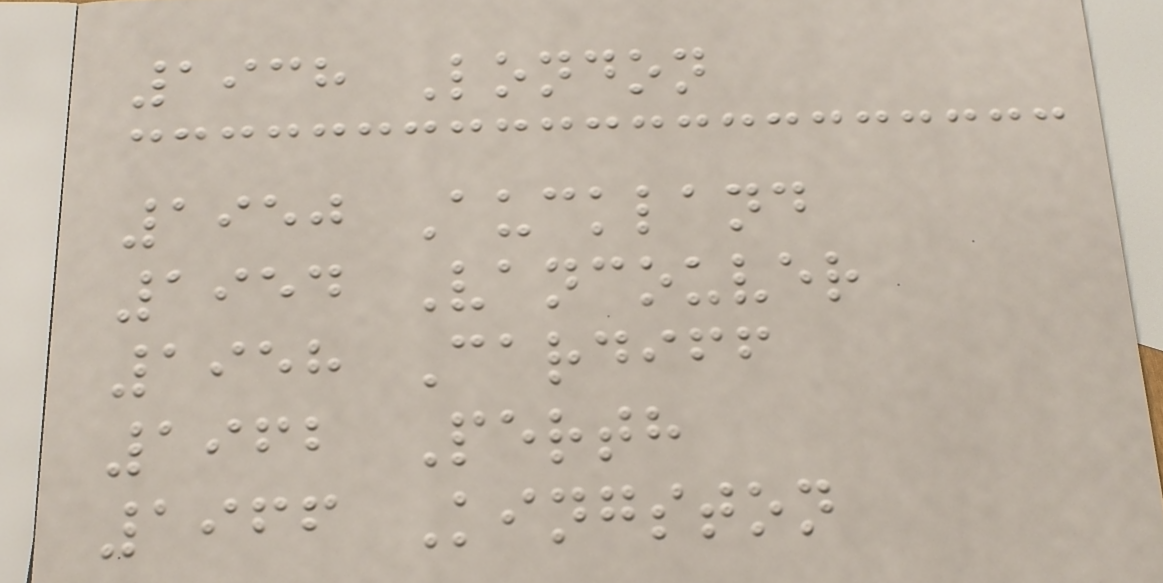1938 London
1950 Auckland
1954 Vancouver
1958 Cardiff
1962 Perth
1966 Kingston
